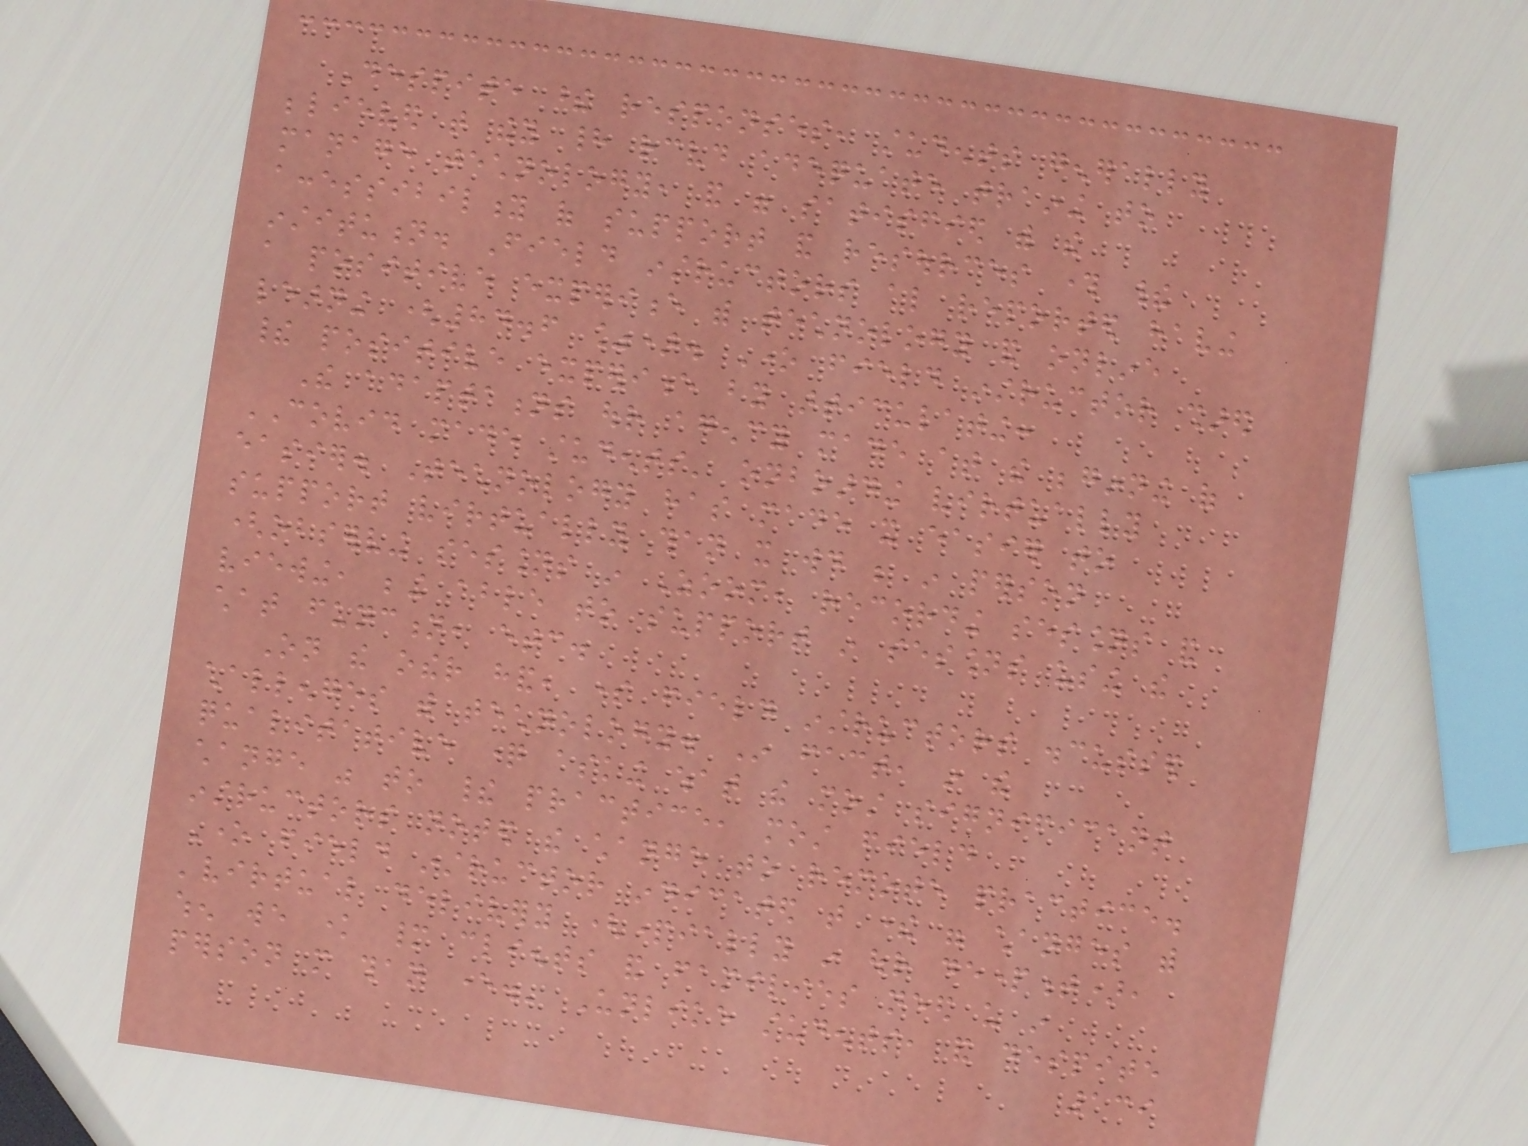Despite these responses, students generally
believed that they had received adequate training to
manage technology, and were satisfied with the
accessibility of support and resources through their
institution. Field instructors also reported having
a positive experience with technology and online
learning (84.6 %). One field instructor shared
their positive experience by articulating:
The adaptations our agency made at the beginning of
COVID made students' onboarding virtually
easier. Technology has made it easier to
support virtually than it would be in person
(observing sessions in Zoom, recording sessions and
viewing, being able to support in sessions using the
chat function, etc.
On the other hand, some field instructors discussed
challenges with technology. In fact, in the
qualitative question asking what the most significant
change was to their practice, most field
instructors noted the change to remote practice.
One field instructor indicated that there were changes with
'virtual delivery (partially in our department),
when we know many clients and families need us in
person more than ever.' Unlike students, and despite
139
